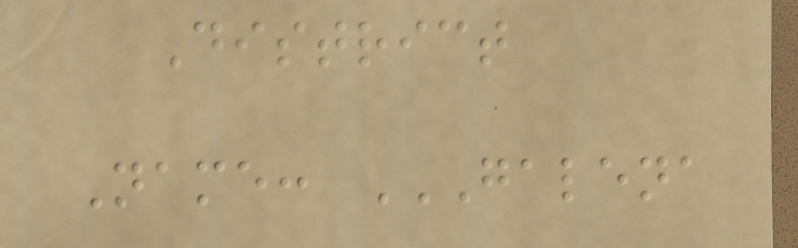District
Name: GALENA
